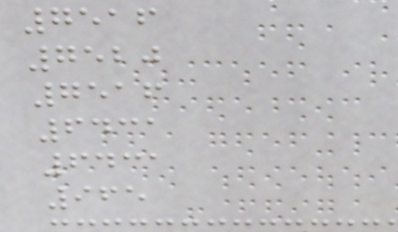7516
7520
7516
6431
6431
965
